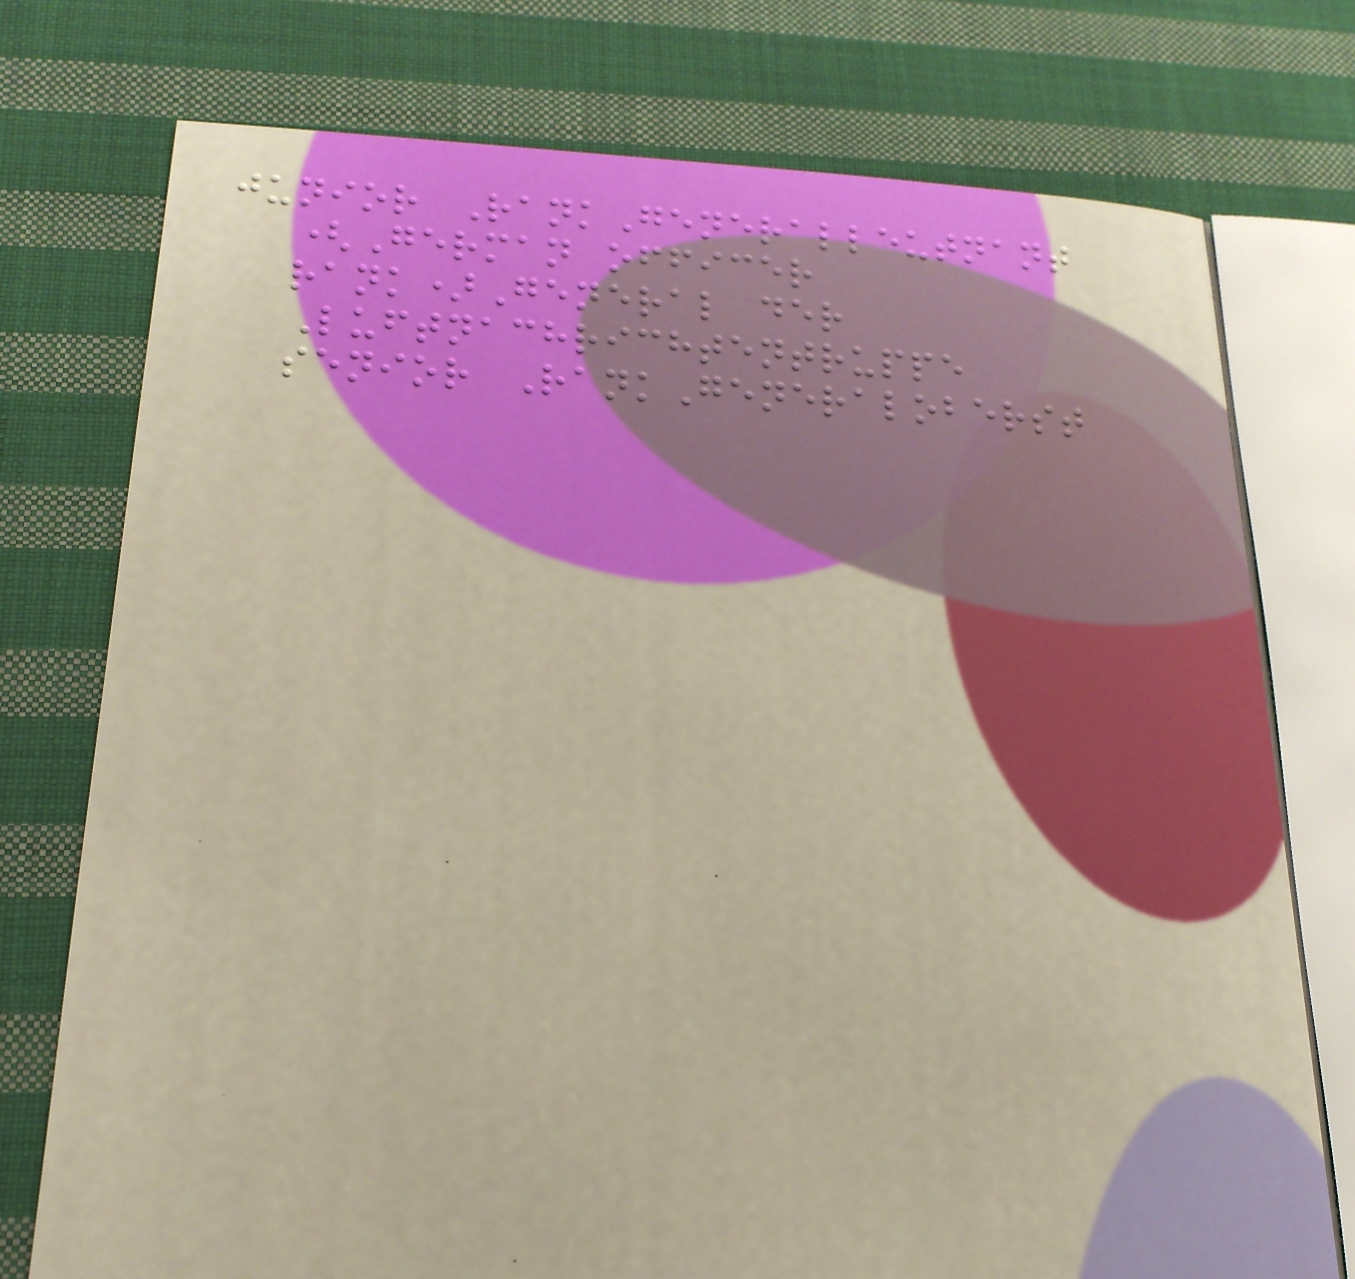junior RankGeneralleutnant
(German officer
rank)General der
Luftnachrichtentruppe
senior RankGeneraloberst
